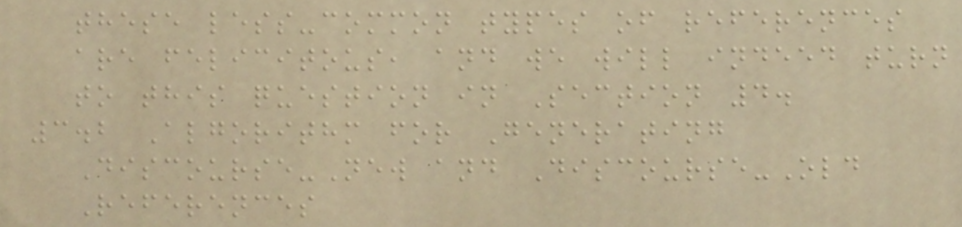these less-common types of references
are felicitous, and we will indeed turn
to this question in Section 4.
3.2 Algorithm for Generating
Discourse-New and Discourse-Old
References
